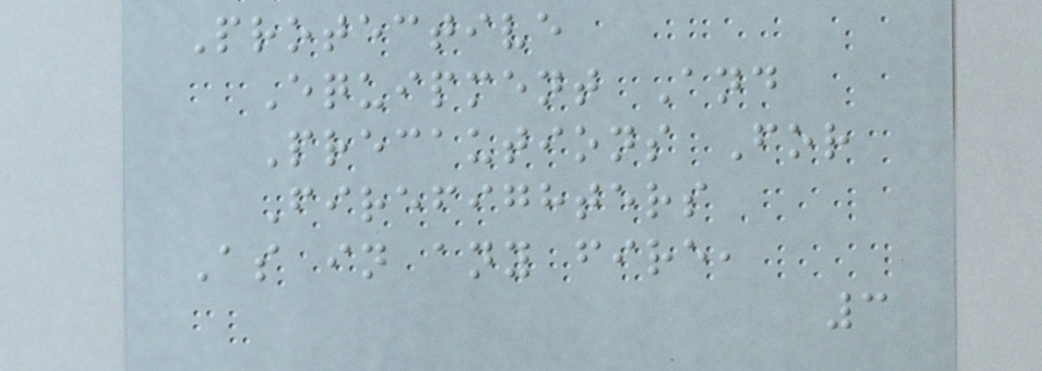Protective
Equipment And
Precautions For
Firefighters
As in any fire,
3
